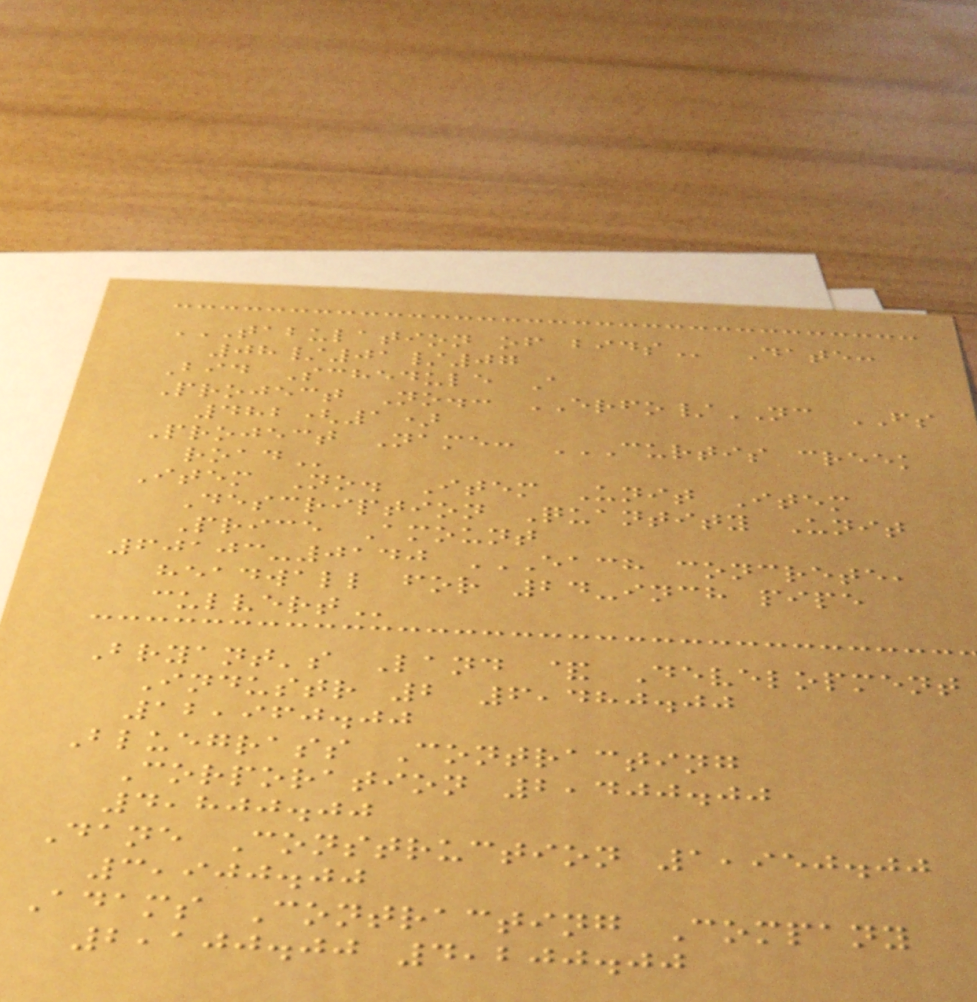TABULATION OF BIDS Date:
08/01/07
Bid Schedule A
Project No.: ERFO/NC FS
482(1)
Project Name: CURTIS CREEK
ROAD
Item No. Item Unit Item
Description Quantity Unit
Price Amount
60103-0140 EACH CONCRETE,
HEADWALL FOR 24-INCH PIPE
CULVERT
Bryant's Land & Development
Industr 2 6,480.00
12,960.00
Bluegrass Contracting
Corporation 2,400.00
4,800.00
Dane Construction 1,950.00
3,900.00
Adams Contracting Company
2,100.00 4,200.00
